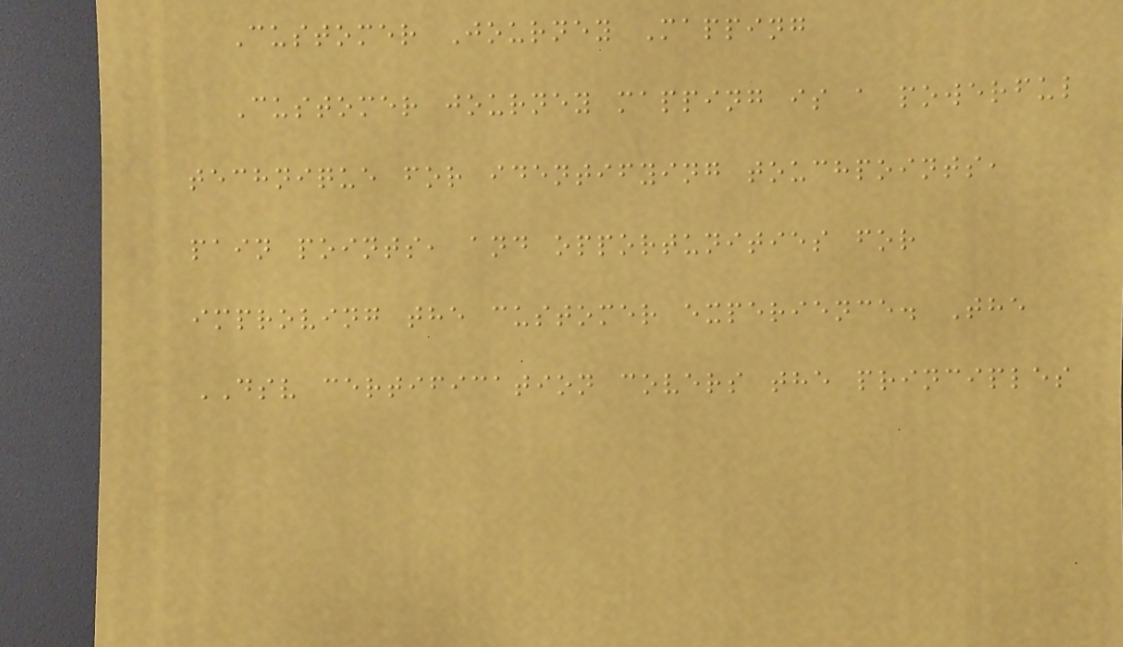Customer Journey Mapping
Customer journey mapping is a powerful
technique for identifying touchpoints,
pain points, and opportunities for
improving the customer experience. The
DSV certification covers the principles
